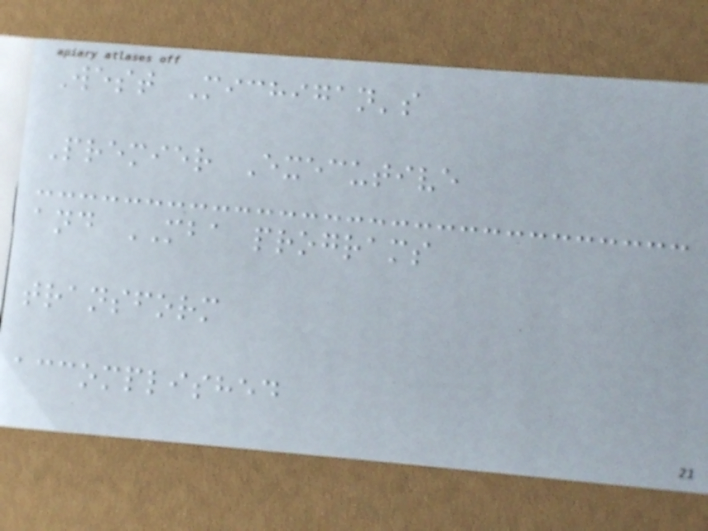West Michigan's
Premier Executive
and MBA programs
transform
accomplished
